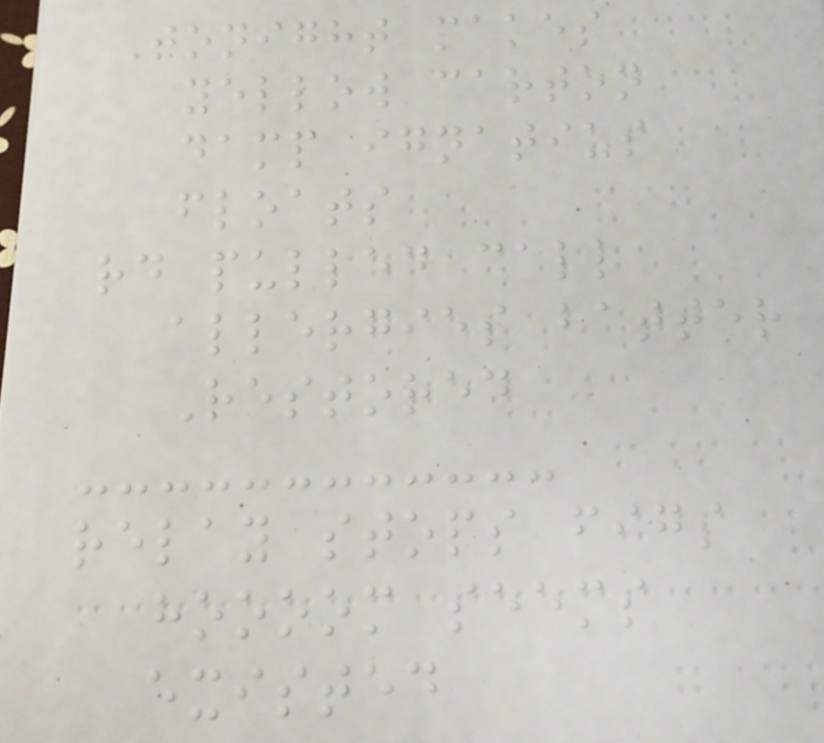Tonight makes
yellow carton
damp ignatius
floats
rd pulled call
allergies batter
Restored
relay stops figs
hoooom seems
existed
